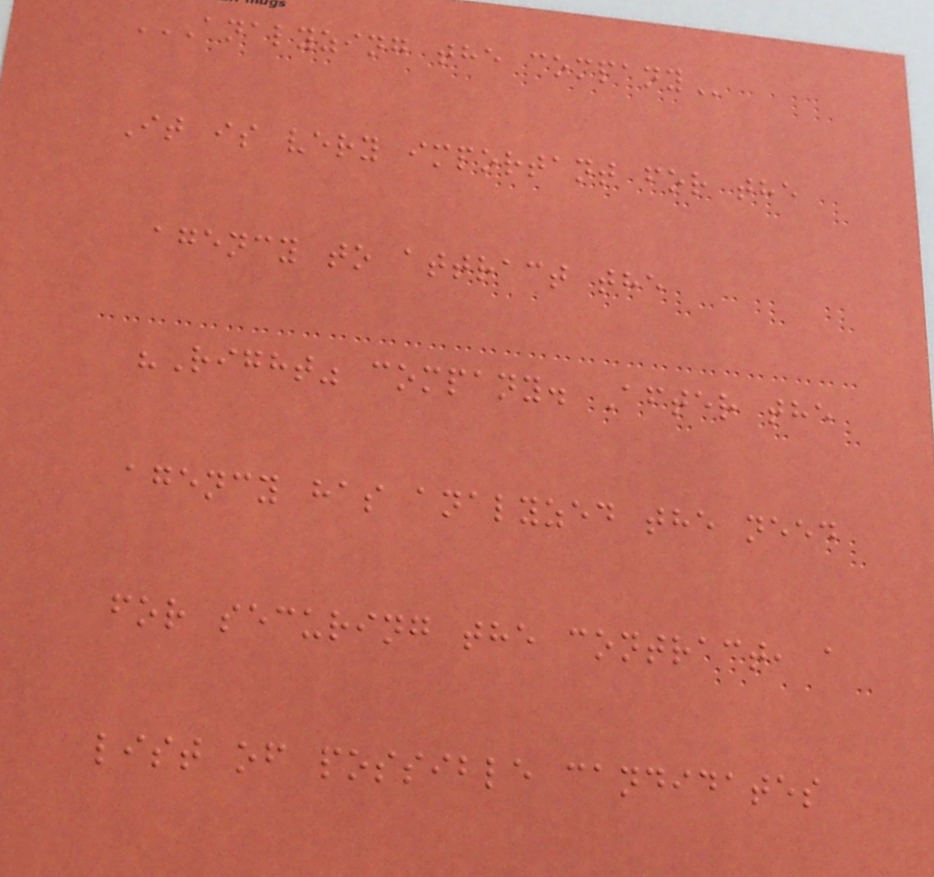ANALYZING THE COMPANY
It is very important for the
agency to attract the
"Right" company. After the
agency has analyzed the need
for securing the contract, a
list of possible candidates
